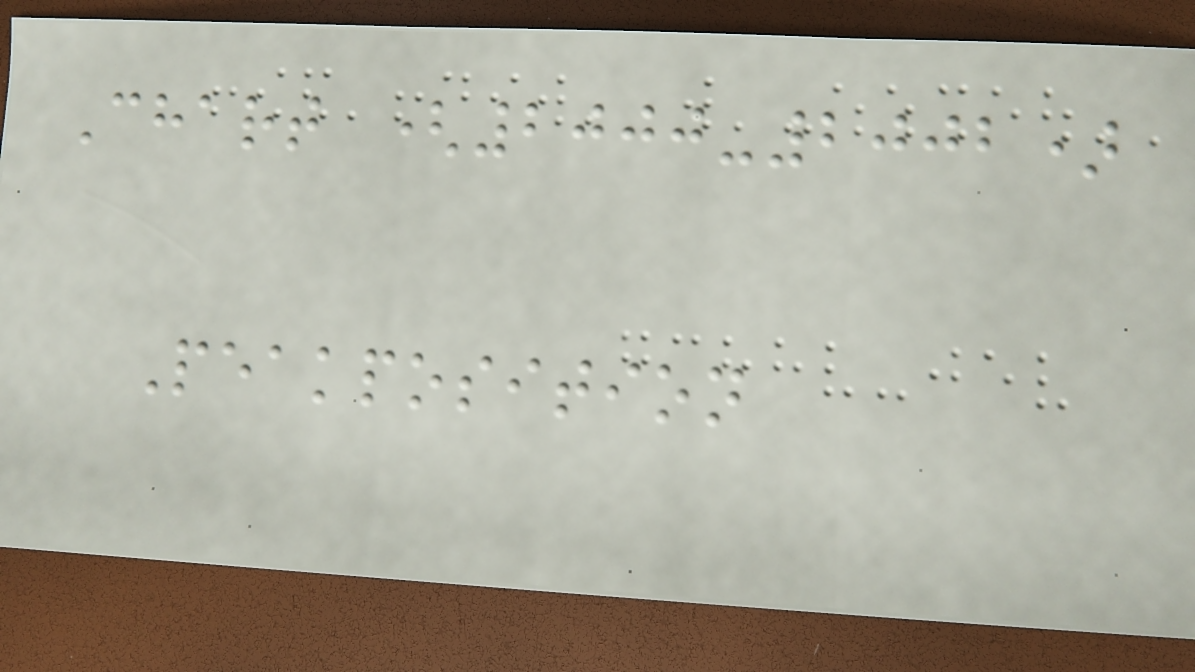Chart (2000-2002)
Peakposition
